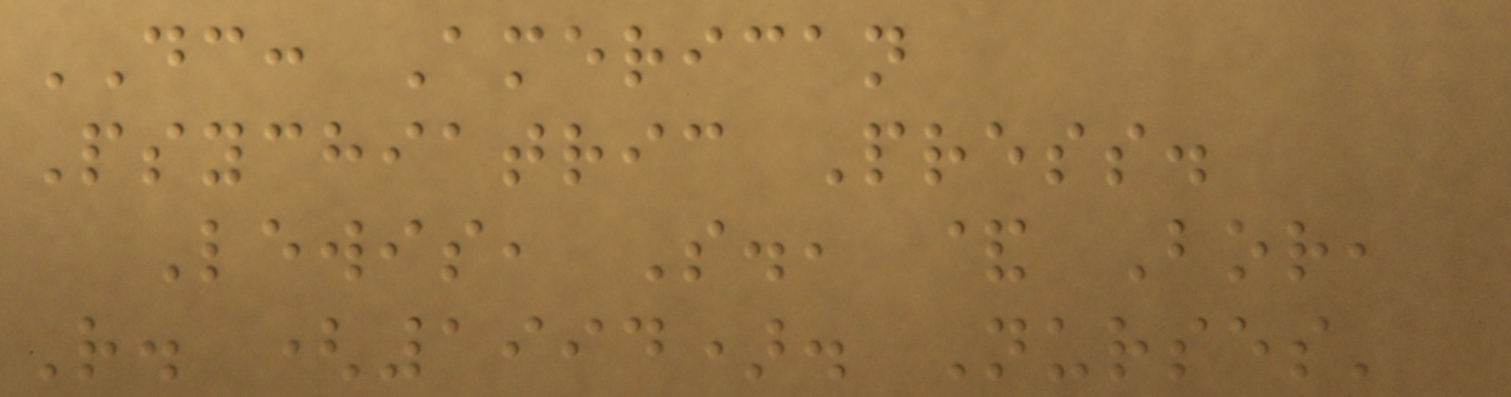DC: American
Psychiatric Press.
Lewis, S., & Bor,
R. (1994). Nurses'
